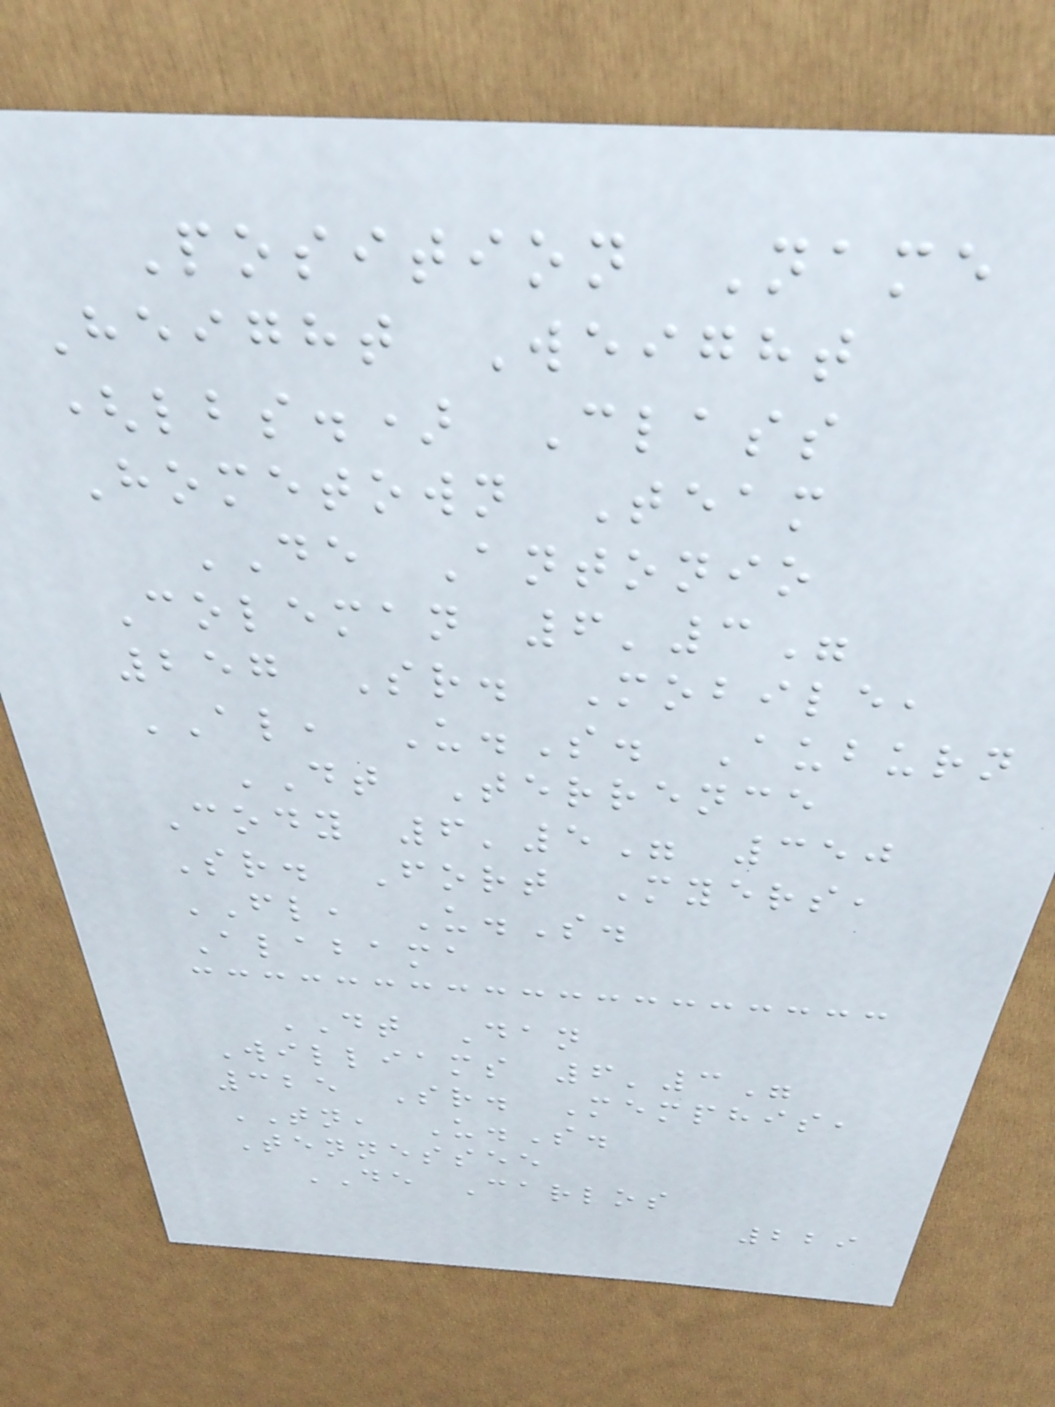Position Name
Height Weight
(lbs.) Class
Hometown Team
DE Antonio
Coleman 6'3"
257 Sr. Mobile,
AL, U.S. Auburn
DT Terrence
Cody 6'5" 350
Sr. Fort Myers,
FL, U.S.
Alabama
DT Dan
Williams 6'3"
325 Sr. Memphis,
TN, U.S.
Tennessee
DE Carlos
229
